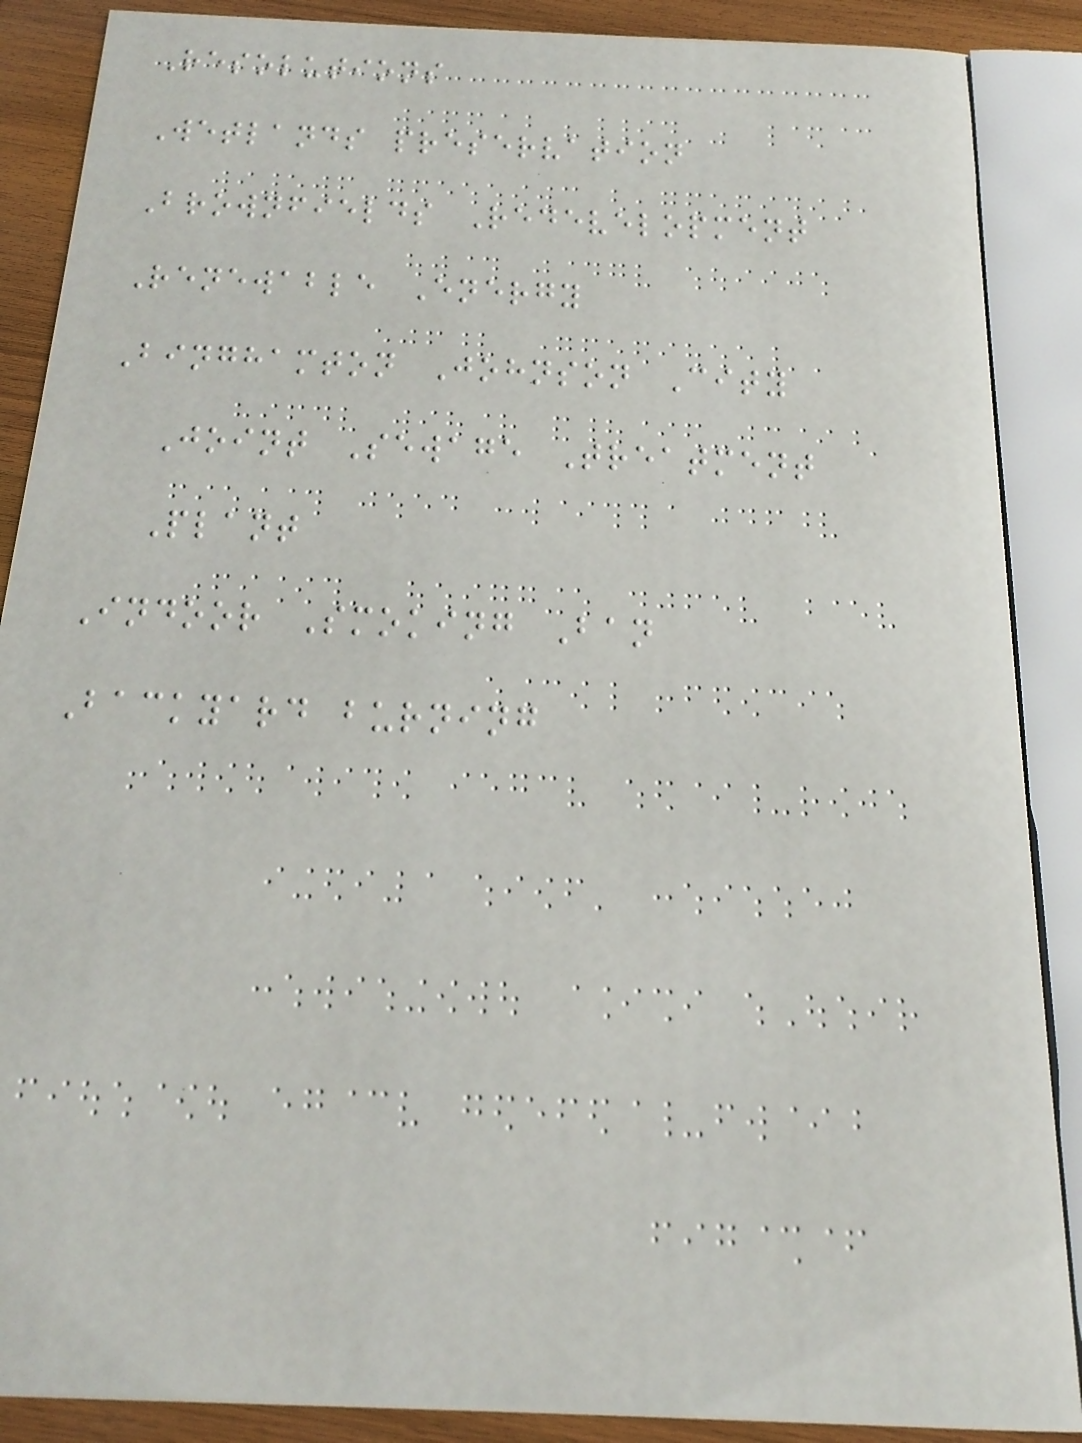Resolutions
Wetlands preservation
Brownfields Redevelopment
Renewable Energy
Binghamton Johnson City
Joint Sewage Treatment
Plant
Indoor Smoking Ban
Backyard burning
